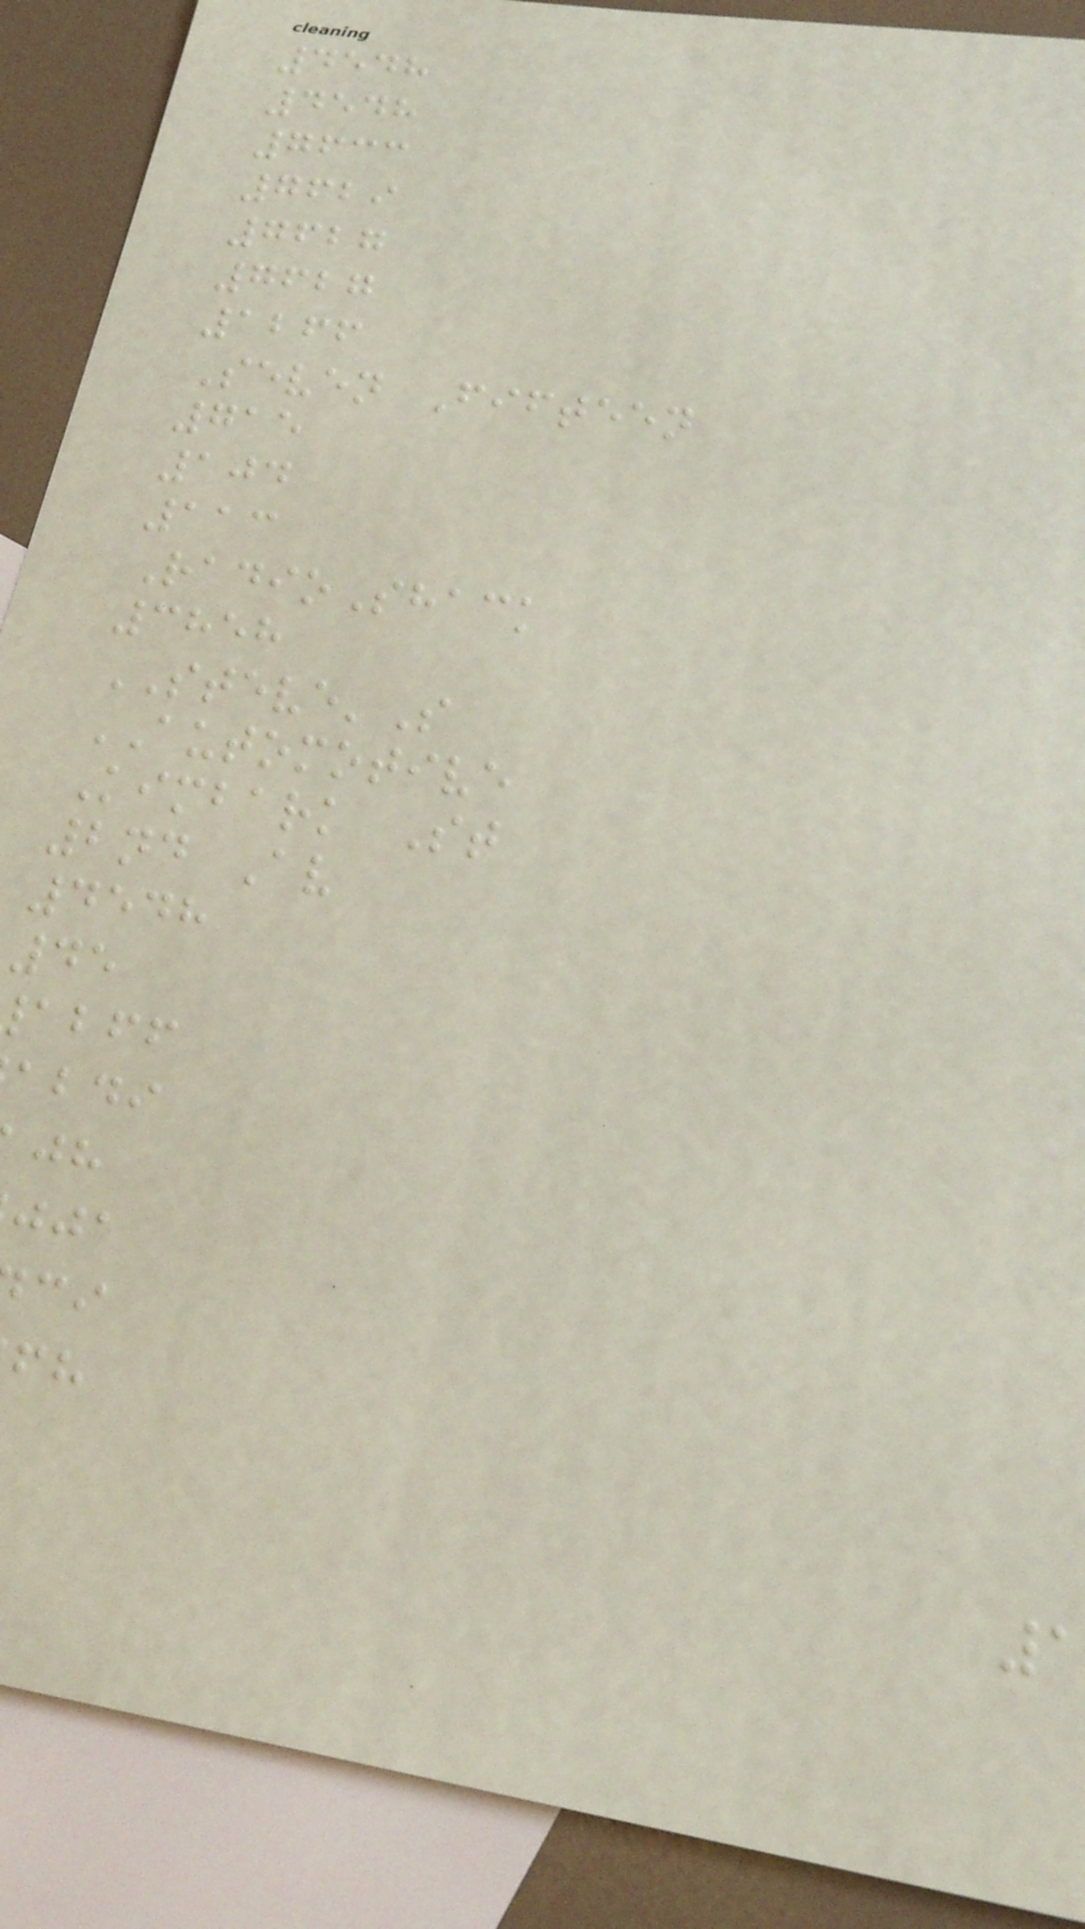4548
4548
7633
7629
7627
7627
1266
Seven Fifteen
715
104
113
RadioShack
3858
STEVE'S
AUTOMOTIVE
Kimbark St
2nd Av
4548
45
abff
abdi
